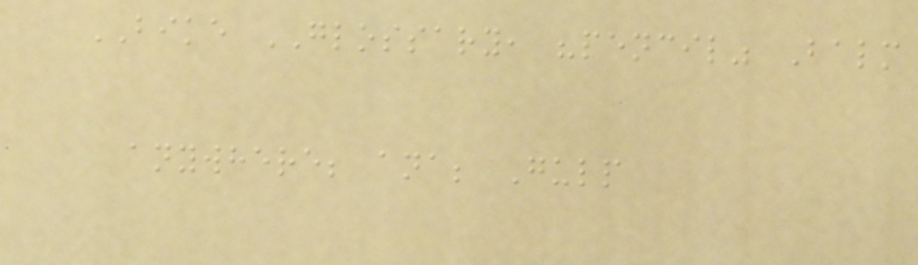BIKE GLOSSARY, "pencil" Balm
anywhere; ana; Gulp
